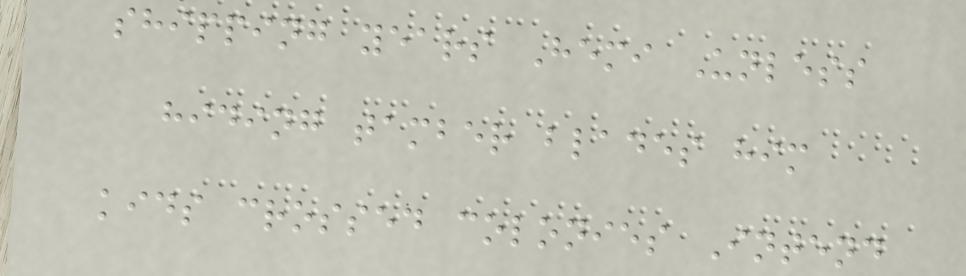shipping years Hemi Unless
hiding tamber blades him
kids crossed colonies Intend
